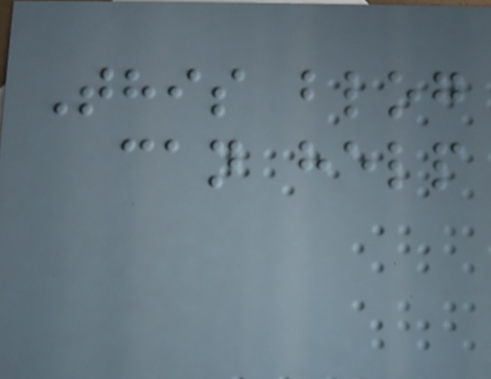This blog
can help
